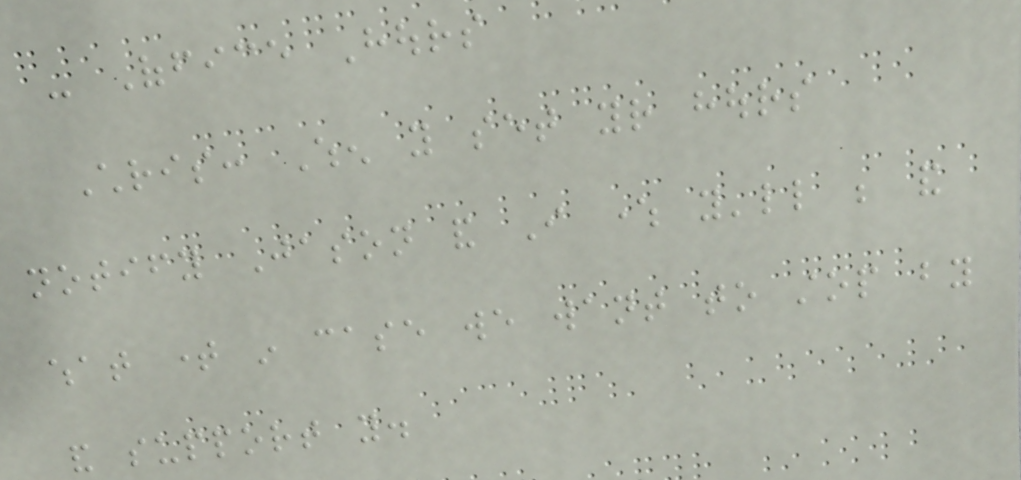- Office Hours
Chris: When you set your hours
notify Jason and I where you'll be and
what time in case we want to stop by
and support you.
